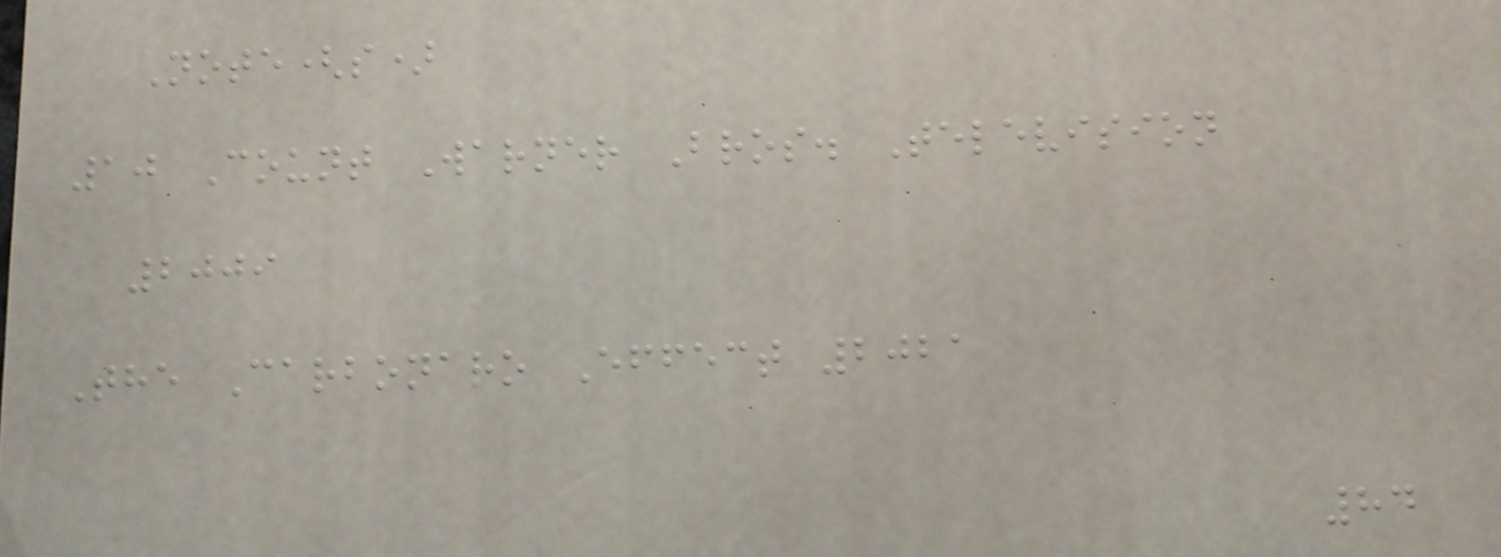Note(s)
10 Count Warner Bros. Television
2009
The Carbonaro Effect 2021
84
